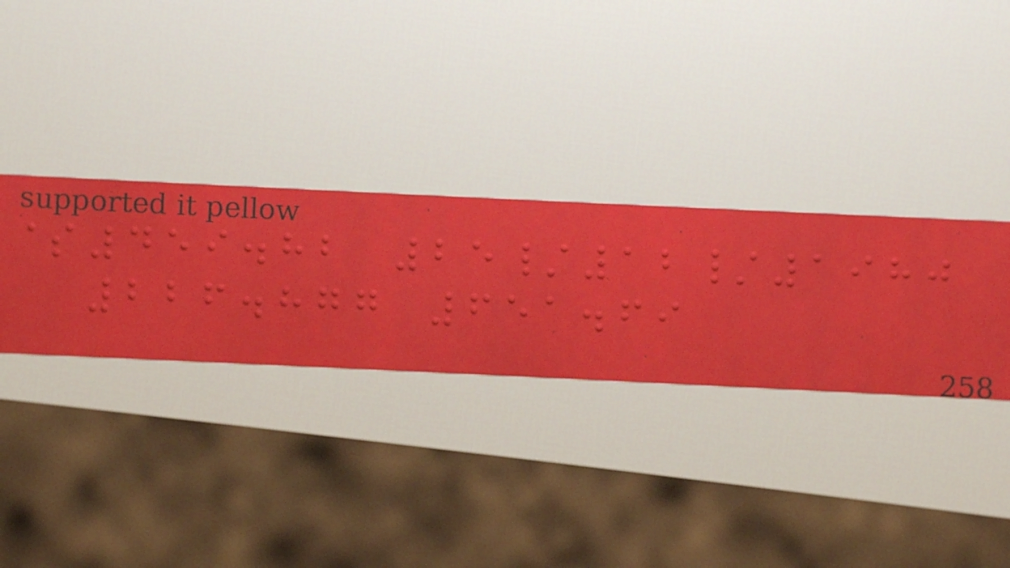$459.82 25/12/1980
226.877 651.69
